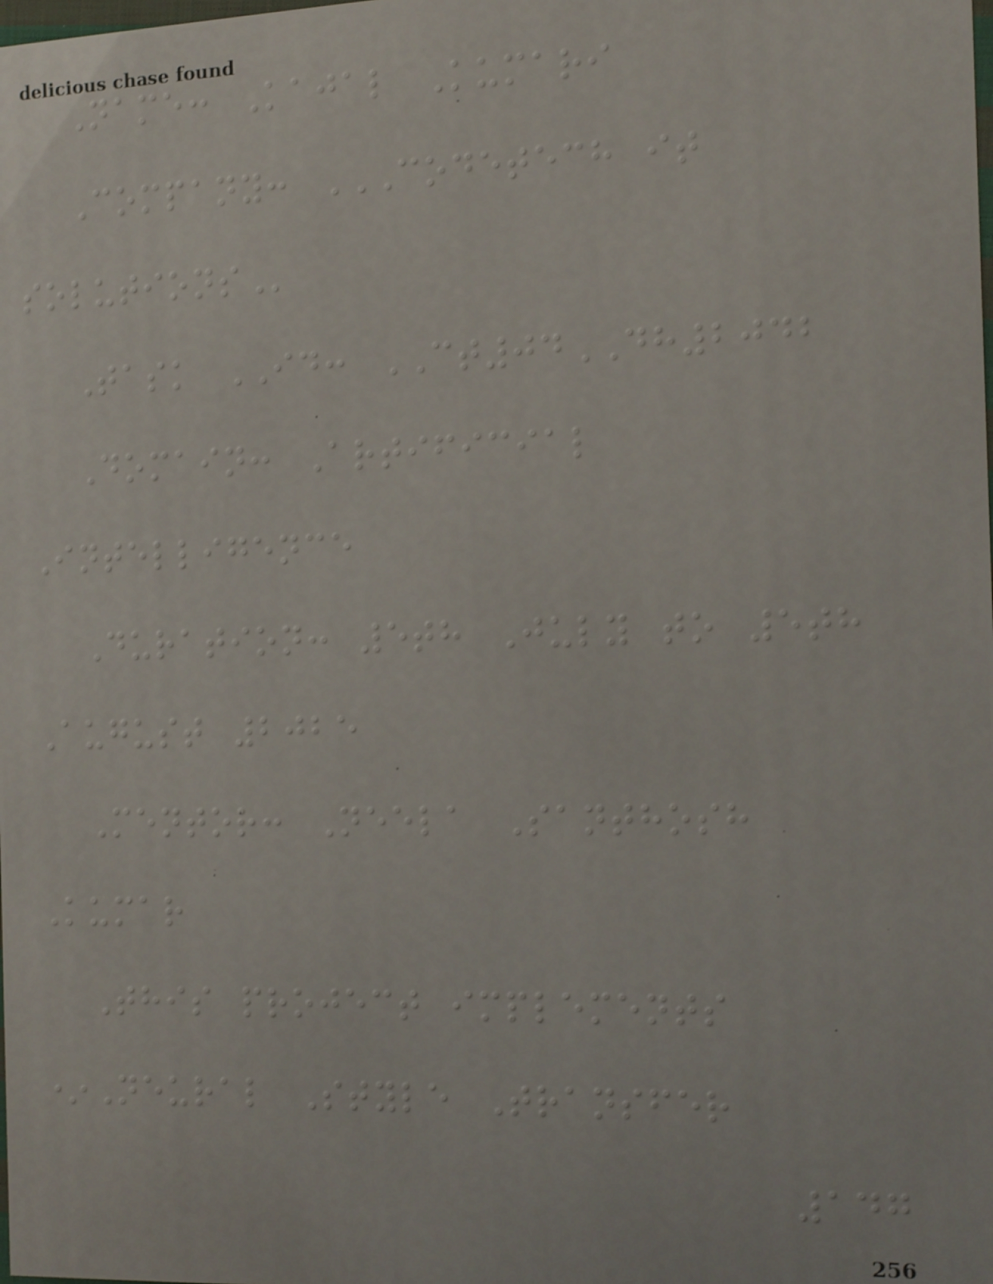Name: Kajal Kumari
Company: CODETECH IT
SOLUTIONS
Task ID: CT04DH2042
Domain: Artificial
Intelligence
Duration: 5th July to 5th
August 2025
Mentor: Neela Santhosh
Kumar
This project implements
*Neural Style Transfer
147
